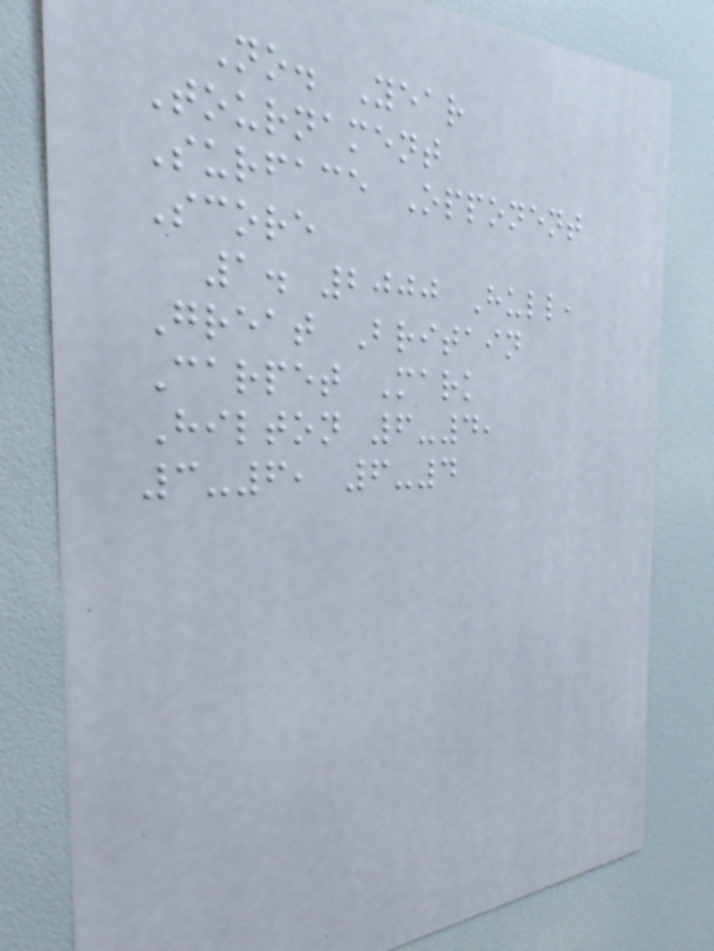No. Year
Tournament
Surface Opponent
Score
1. 2000 Hull,
Great Britain
Carpet Mark
Hilton 6-4,
3-6, 6-4
